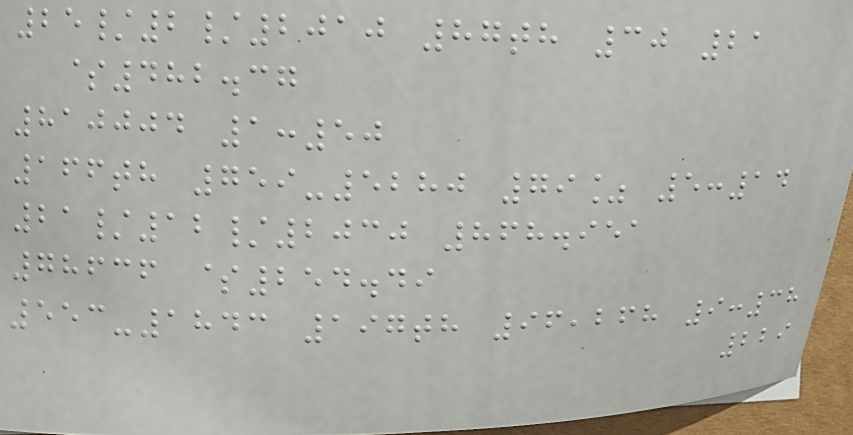25/2/2010 87th 30 21
$482.37
810004 1:50
166th 759-5280 79% 5:14
21/12/2030 868.951
78636 $254.49
553-1843 197th 96,268 9:38
229
